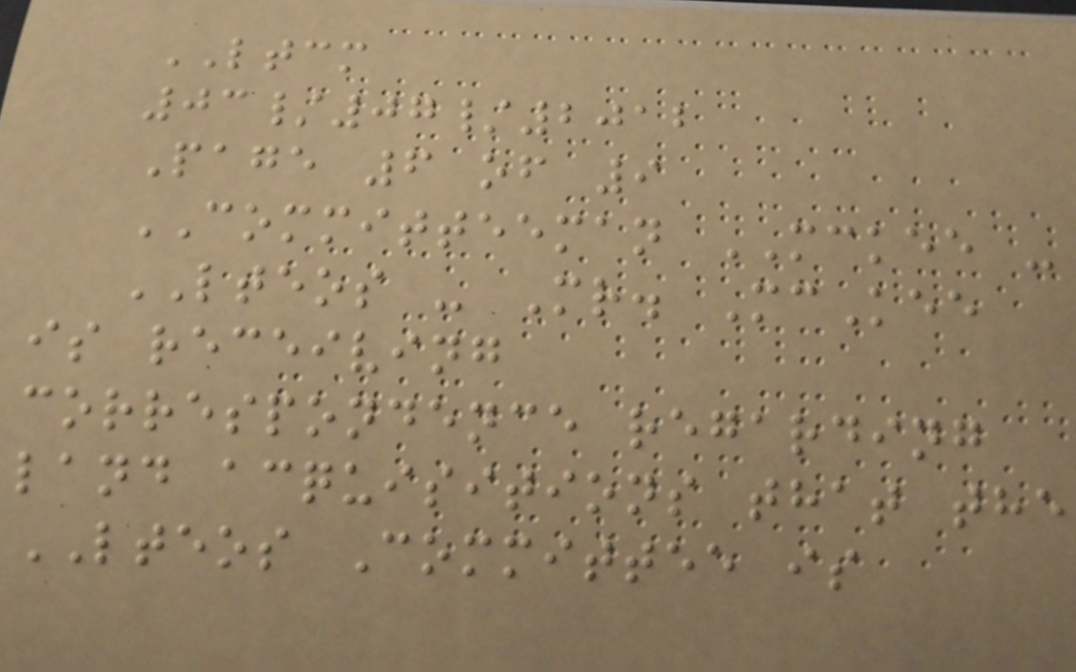LTCM
03/07/2012
Page 6 of 9
COMMITTEEMAN MCKEE -
LTEOS - Mr. McKee
is receiving
correspondence regarding
land acquisitions that the
LTEOS Committee is
